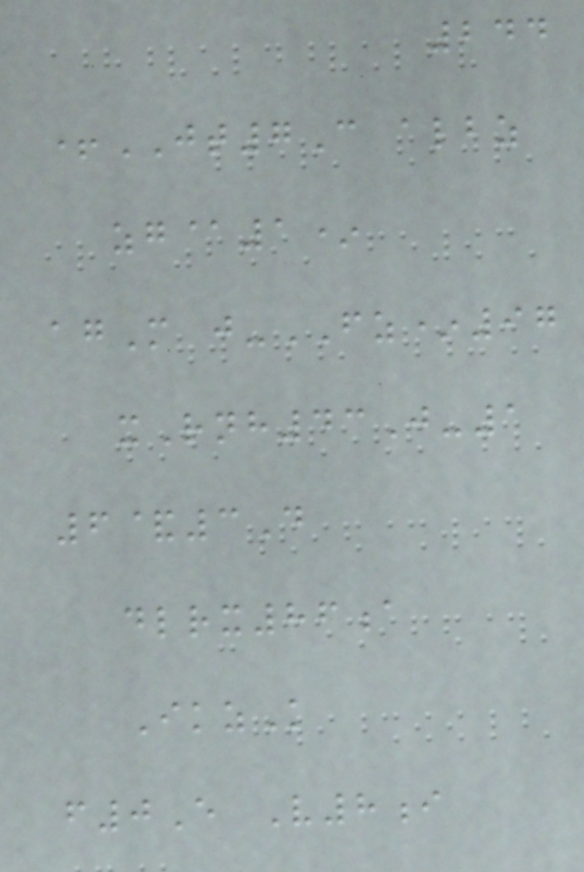244
+JT7C albz
zg@1*
agM j-FZ*97
xRnh43J-1
6&3D
dlrx86a
IkzK
f0E V8i
